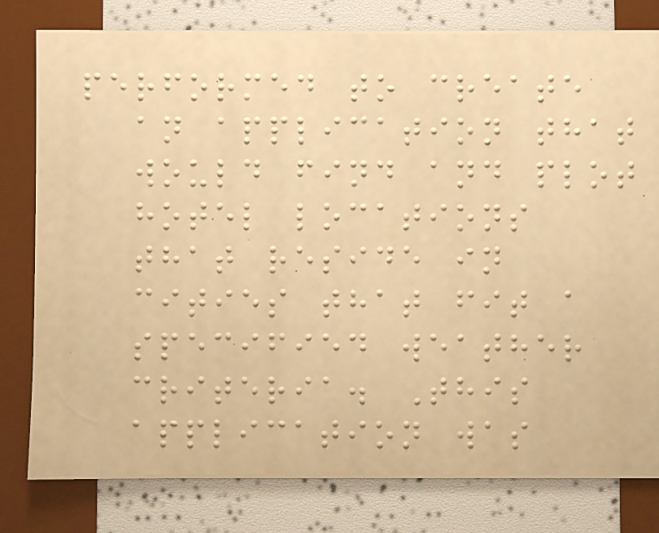performed to create
an application that
would find and plot
hotel locations
that reside in
cities that fit a
specified weather
criteria. This
application was
